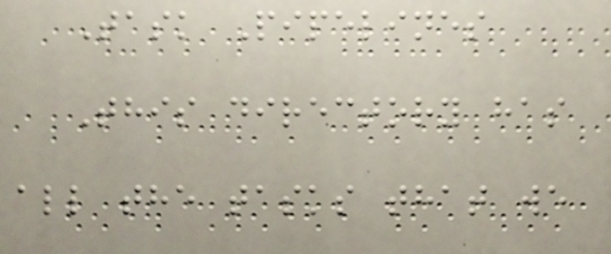Task Pipelines
This directory has
all the tasks that we
